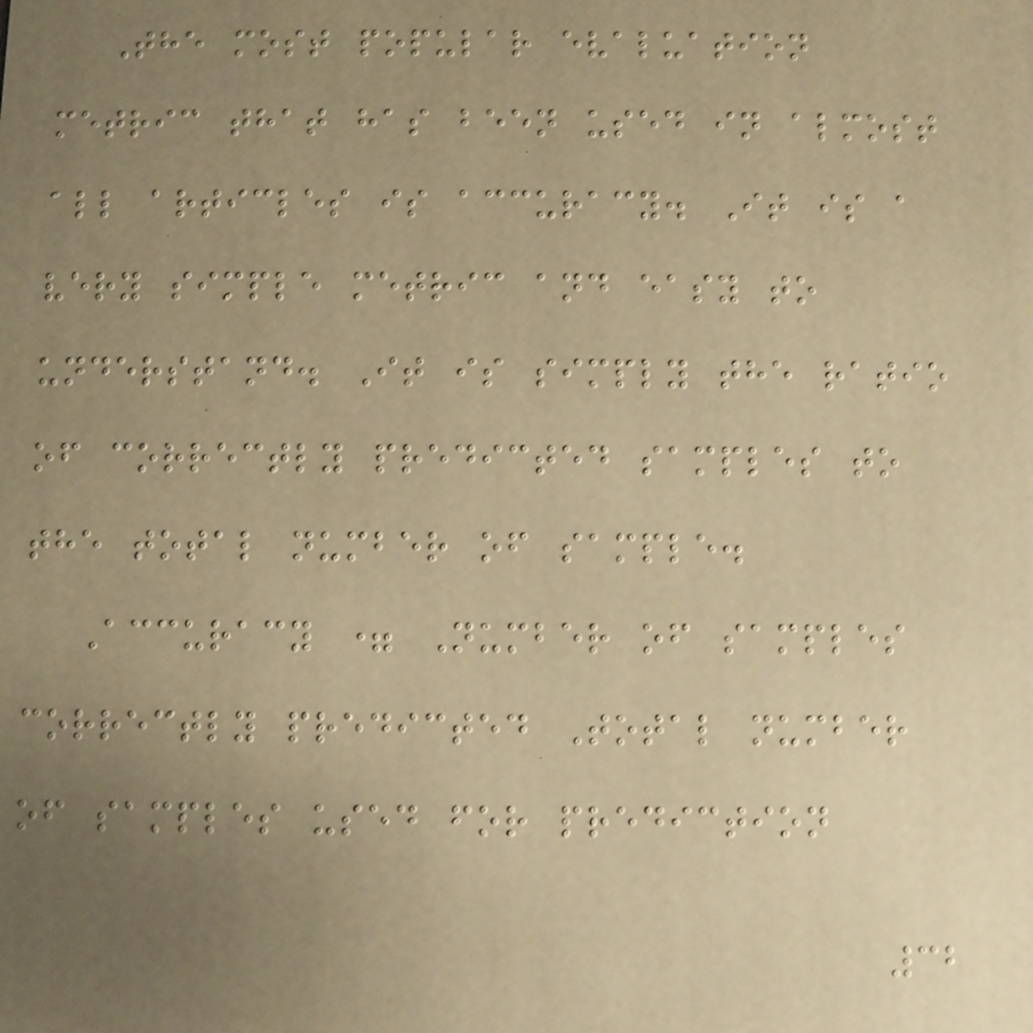The most popular evaluation
metric that has been used in almost
all articles is accuracy. It is a
very simple metric and easy to
understand. It is simply the ratio
of correctly predicted samples to
the total number of sample.
Accuracy = Number of samples
correctly predicted Total number
of samples used for prediction
32
